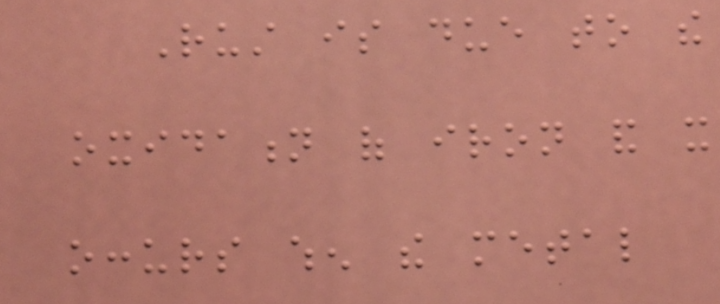Rust is due to the
oxidation of iron and it
occurs when the metal
